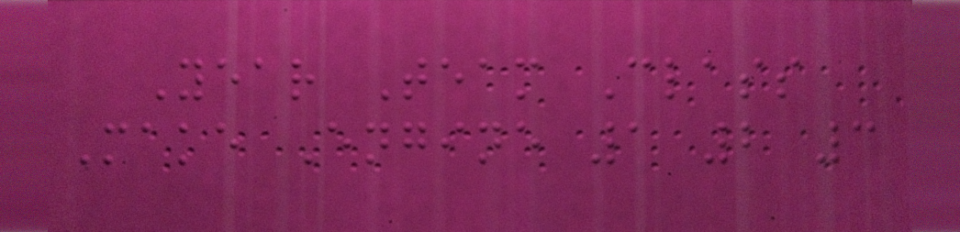Year Team Class
Make Engine 1 2 3
